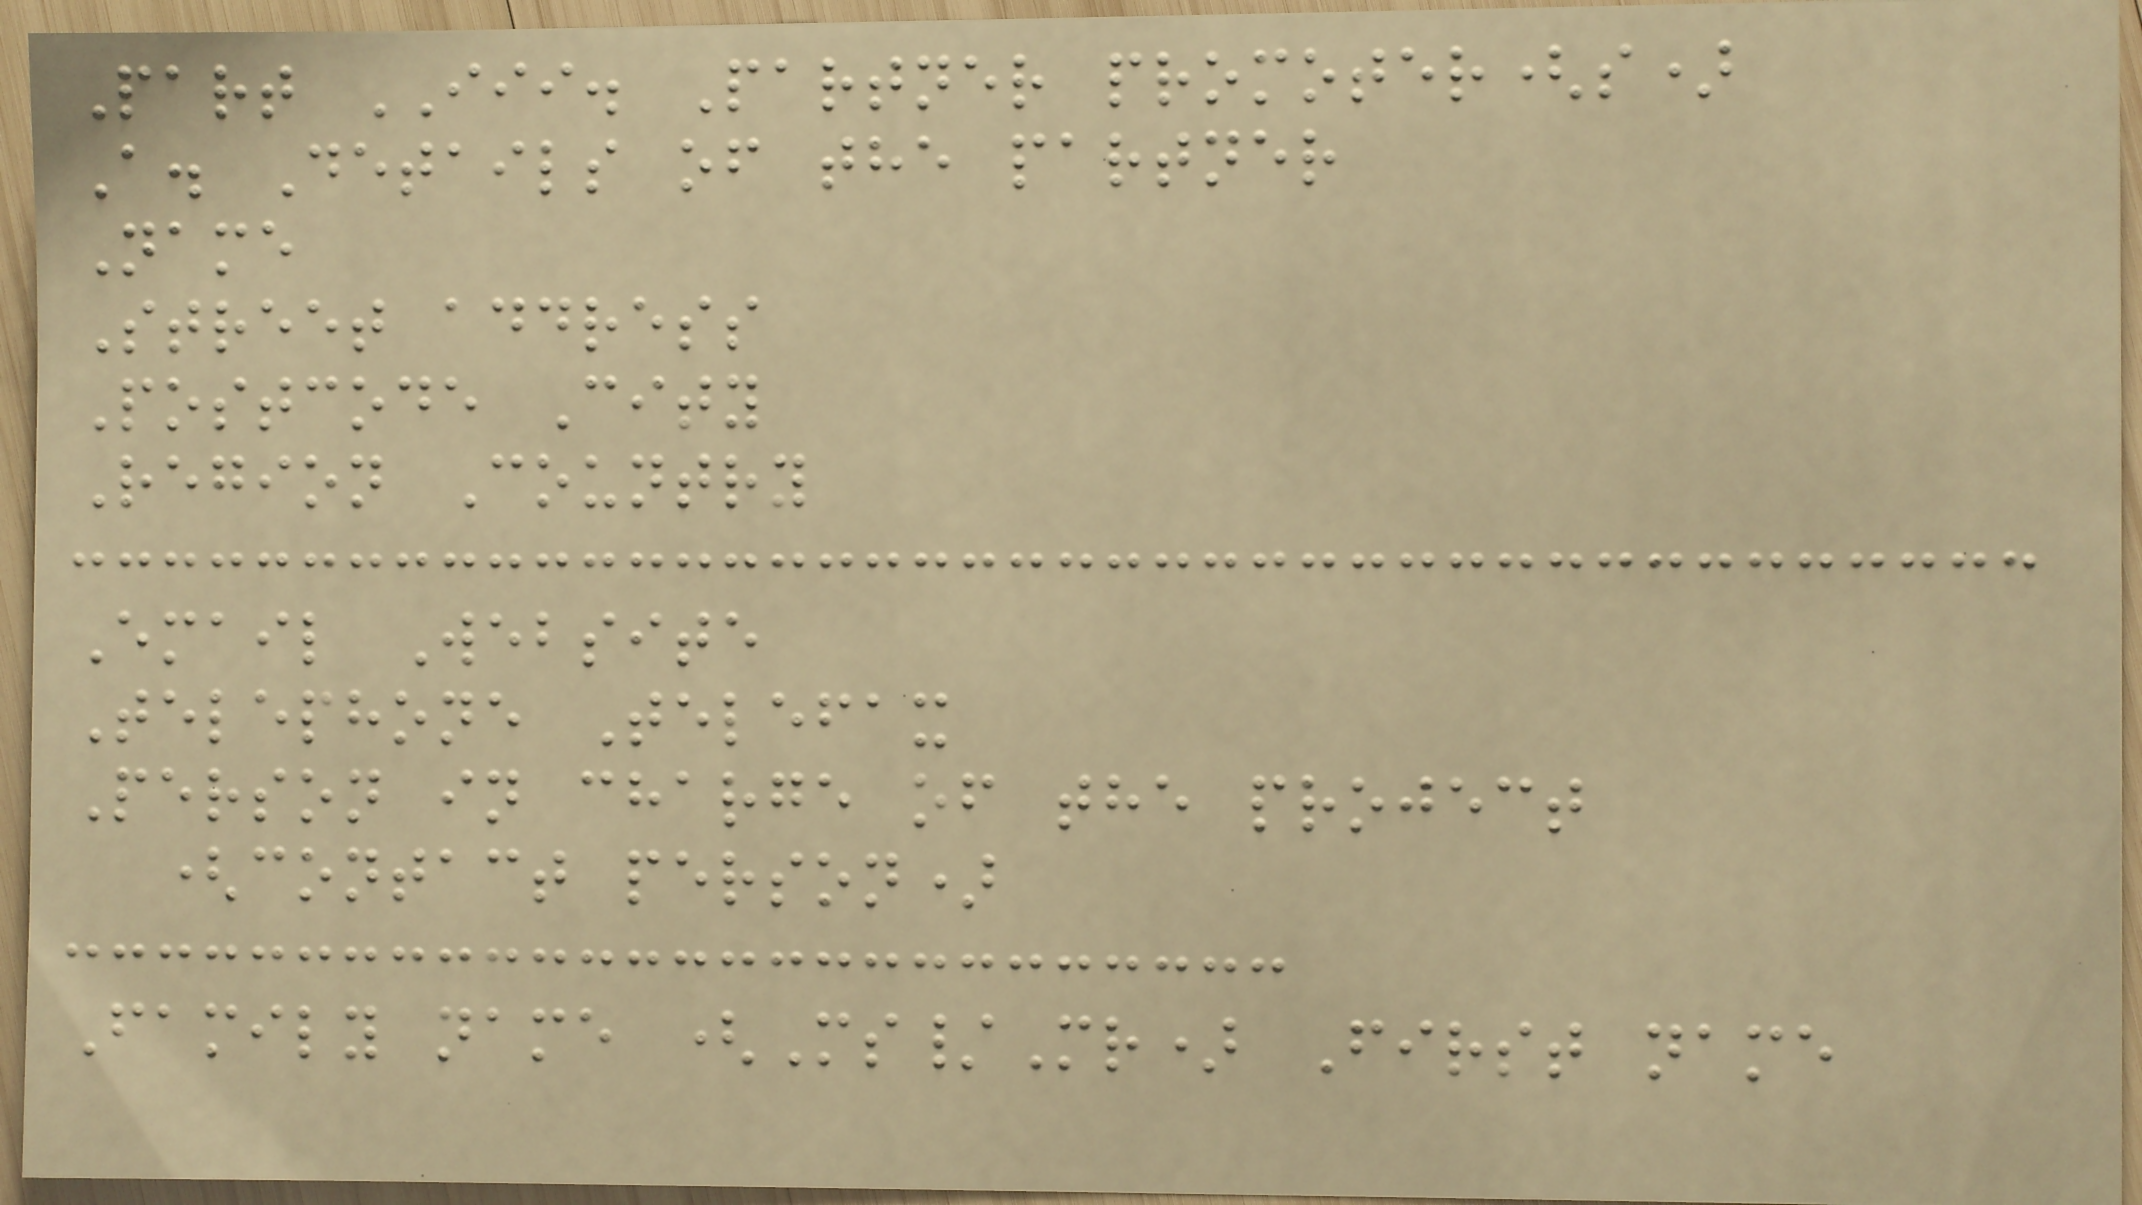Part III. Partner promoter(s)
A. Details of the partner
Name
Street address
Postcode City
Region Country
Email Website
Telephone Telefax
Person in charge of the project
(contact person)
Family name (Ms/Mr) First name
